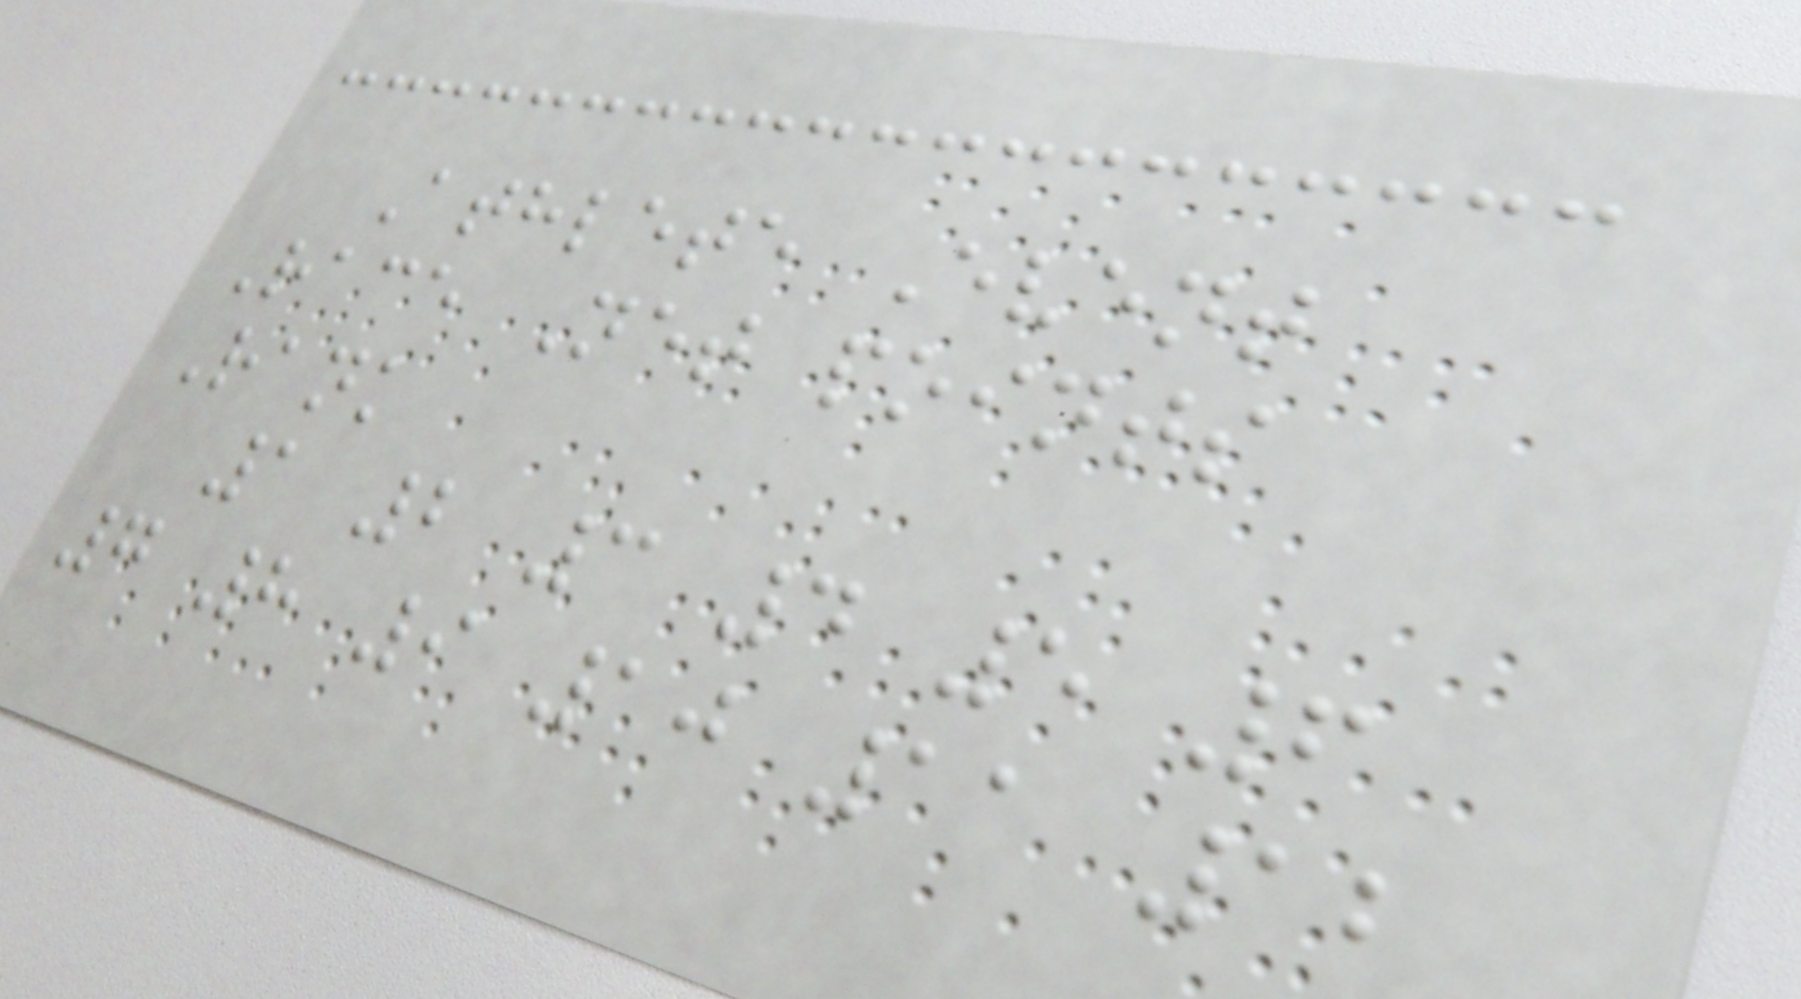Athlete Event
Race Net points
Rank
1 2 3 4 5 6
7 8 9 10 11 12
